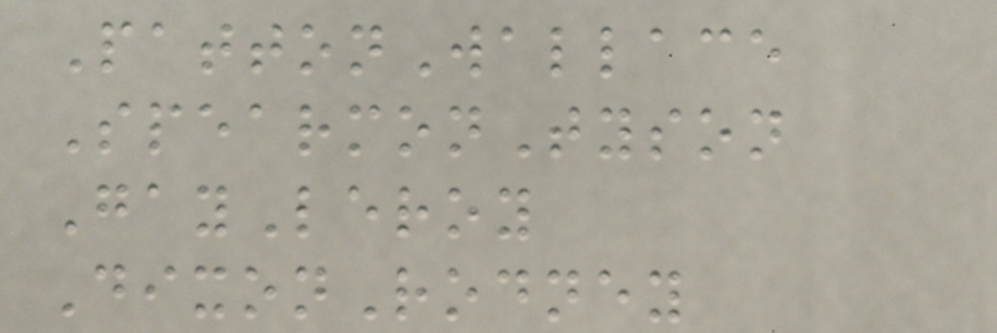PattonWallace
SpearmonTyson
GayLeroy
DixonRodney
